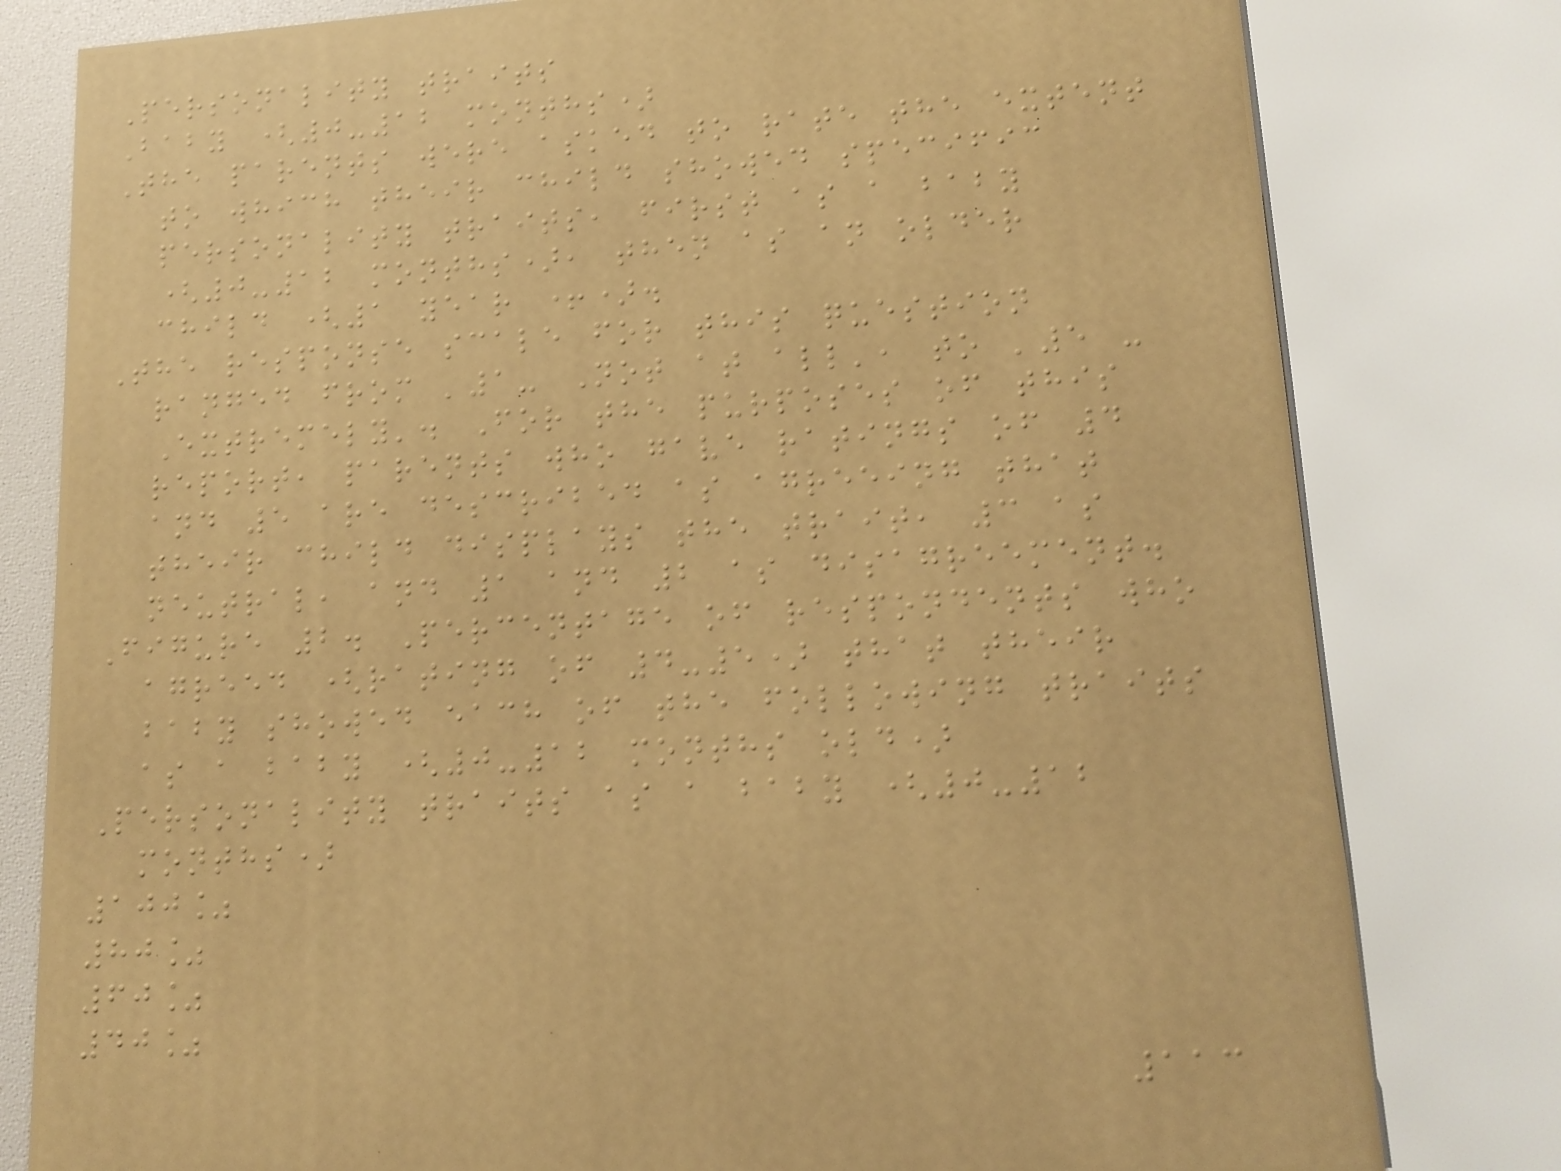Personality traits
Baby (0-12 months)
The parents were asked to rate the extent
to which their child showed specific
personality traits, first as a baby
(0-12 months), then as an older
child (1 year +).
The response scale for this question
ranged from '1- Not at all', to '5 -
Extremely'. For the purposes of this
report, parents who gave ratings of 4
and 5 are described as agreeing that
their child displays the trait, 3 as
neutral, and 1 and 2 as disagreement.
Figure 2. Percentage of respondents who
agreed (rating of 4-5) that their
baby showed each of the following traits
as a baby (0-12 months old)
Personality traits as a baby (0-12
months)
100%
80%
60%
40%
113
